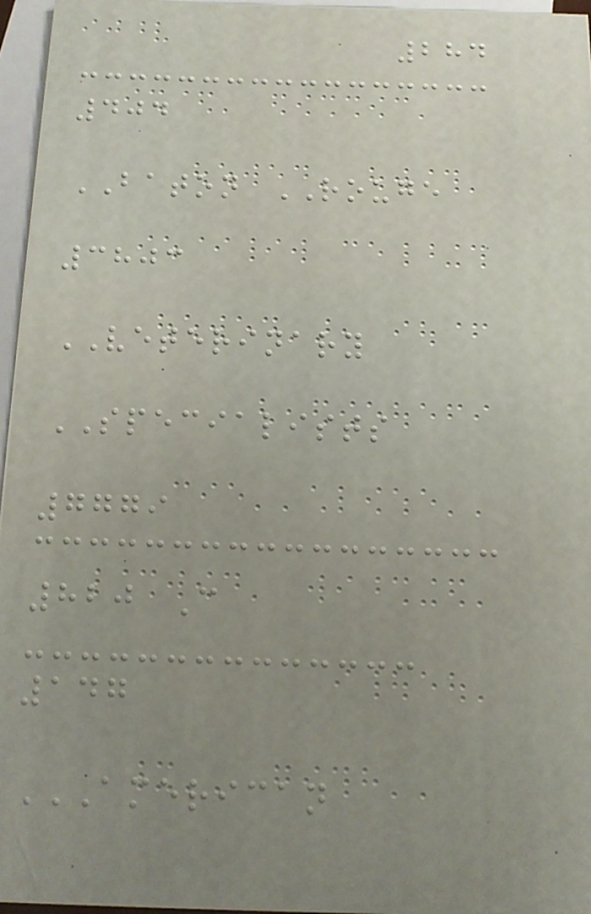284
404
BATON ROUGE
3803
VETERINARY
SPECIALISTS
7779
820 C
147
AMERICAN
